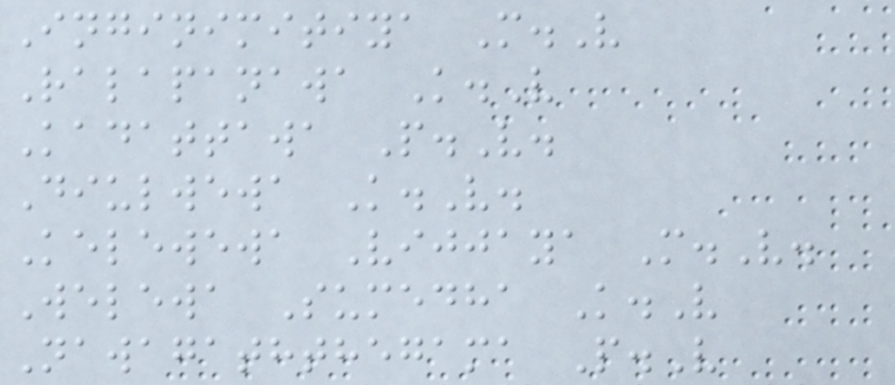Inginimitiya M.V
Ralapanawa K.V
Kadattawa P.V.
Diulwewa K.V.
Kelewewa Vijjaya M.V.
Welewa Sumedha K.V
Nawagaththegama P.V
